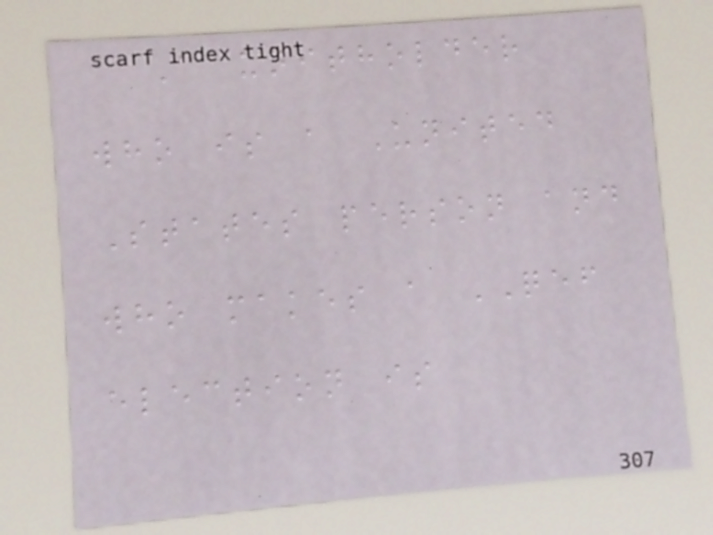A unitholder
who is a United
States person and
who makes a QEF
election is
